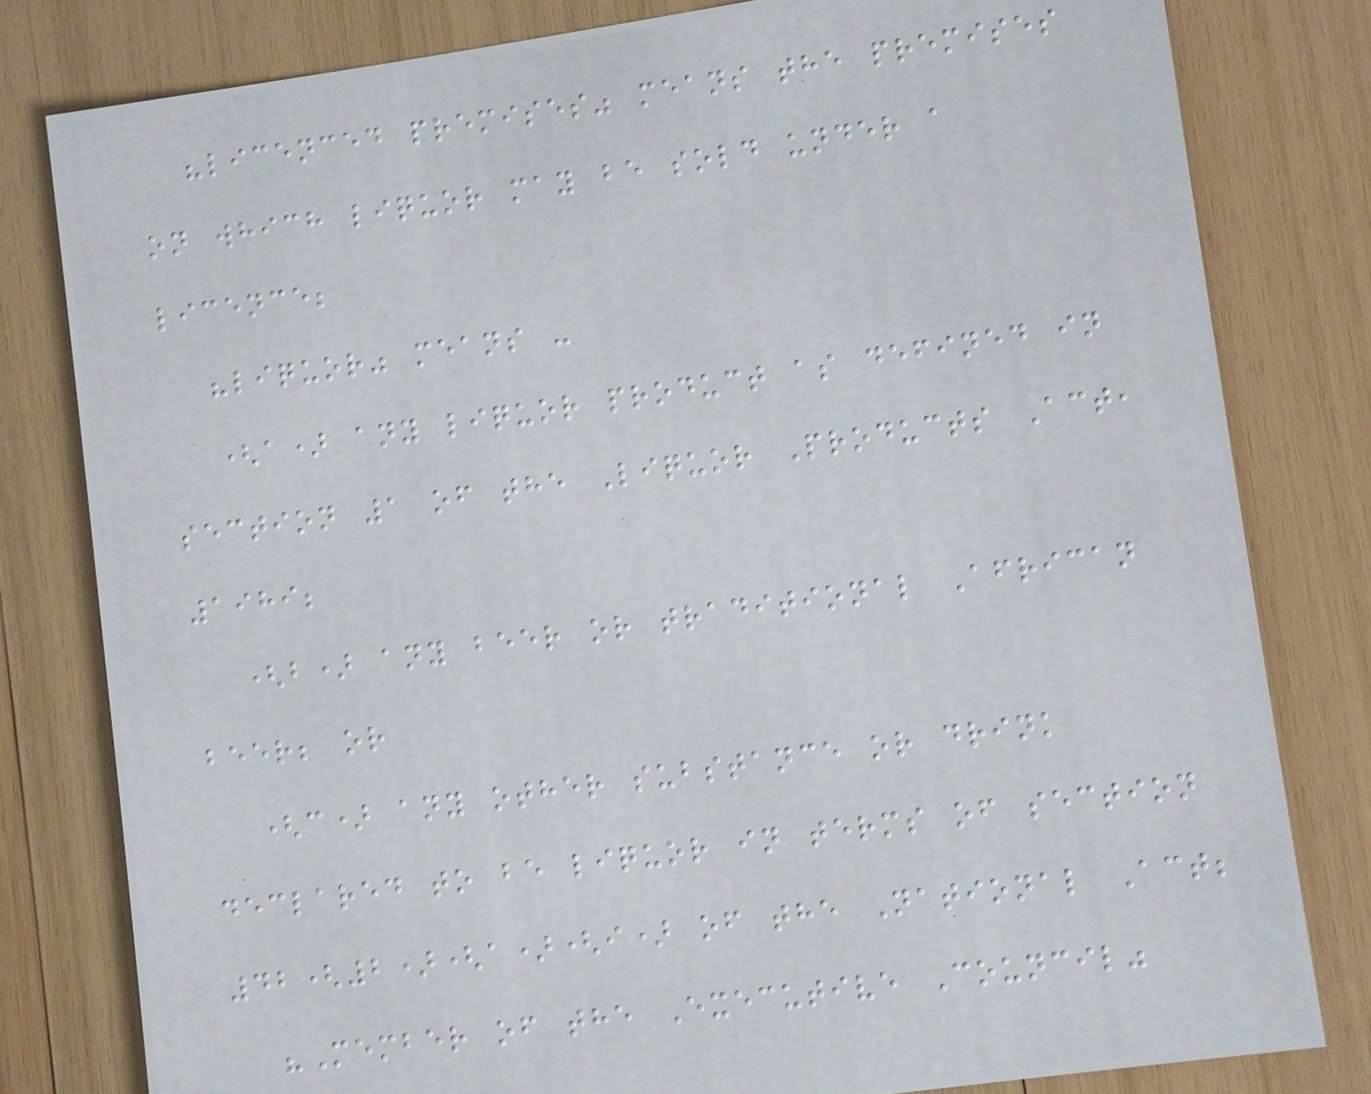"licenced premises" means the premises
on which liquor may be sold under a
licence;
"liquor" means -
(a) any liquor product as defined in
section 1 of the Liquor Products Act,
1989;
(b) any beer or traditional African
beer; or
(c) any other substance or drink
declared to be liquor in terms of section
42(2)(a)(i) of the National Act;
"Member of the Executive Council"
